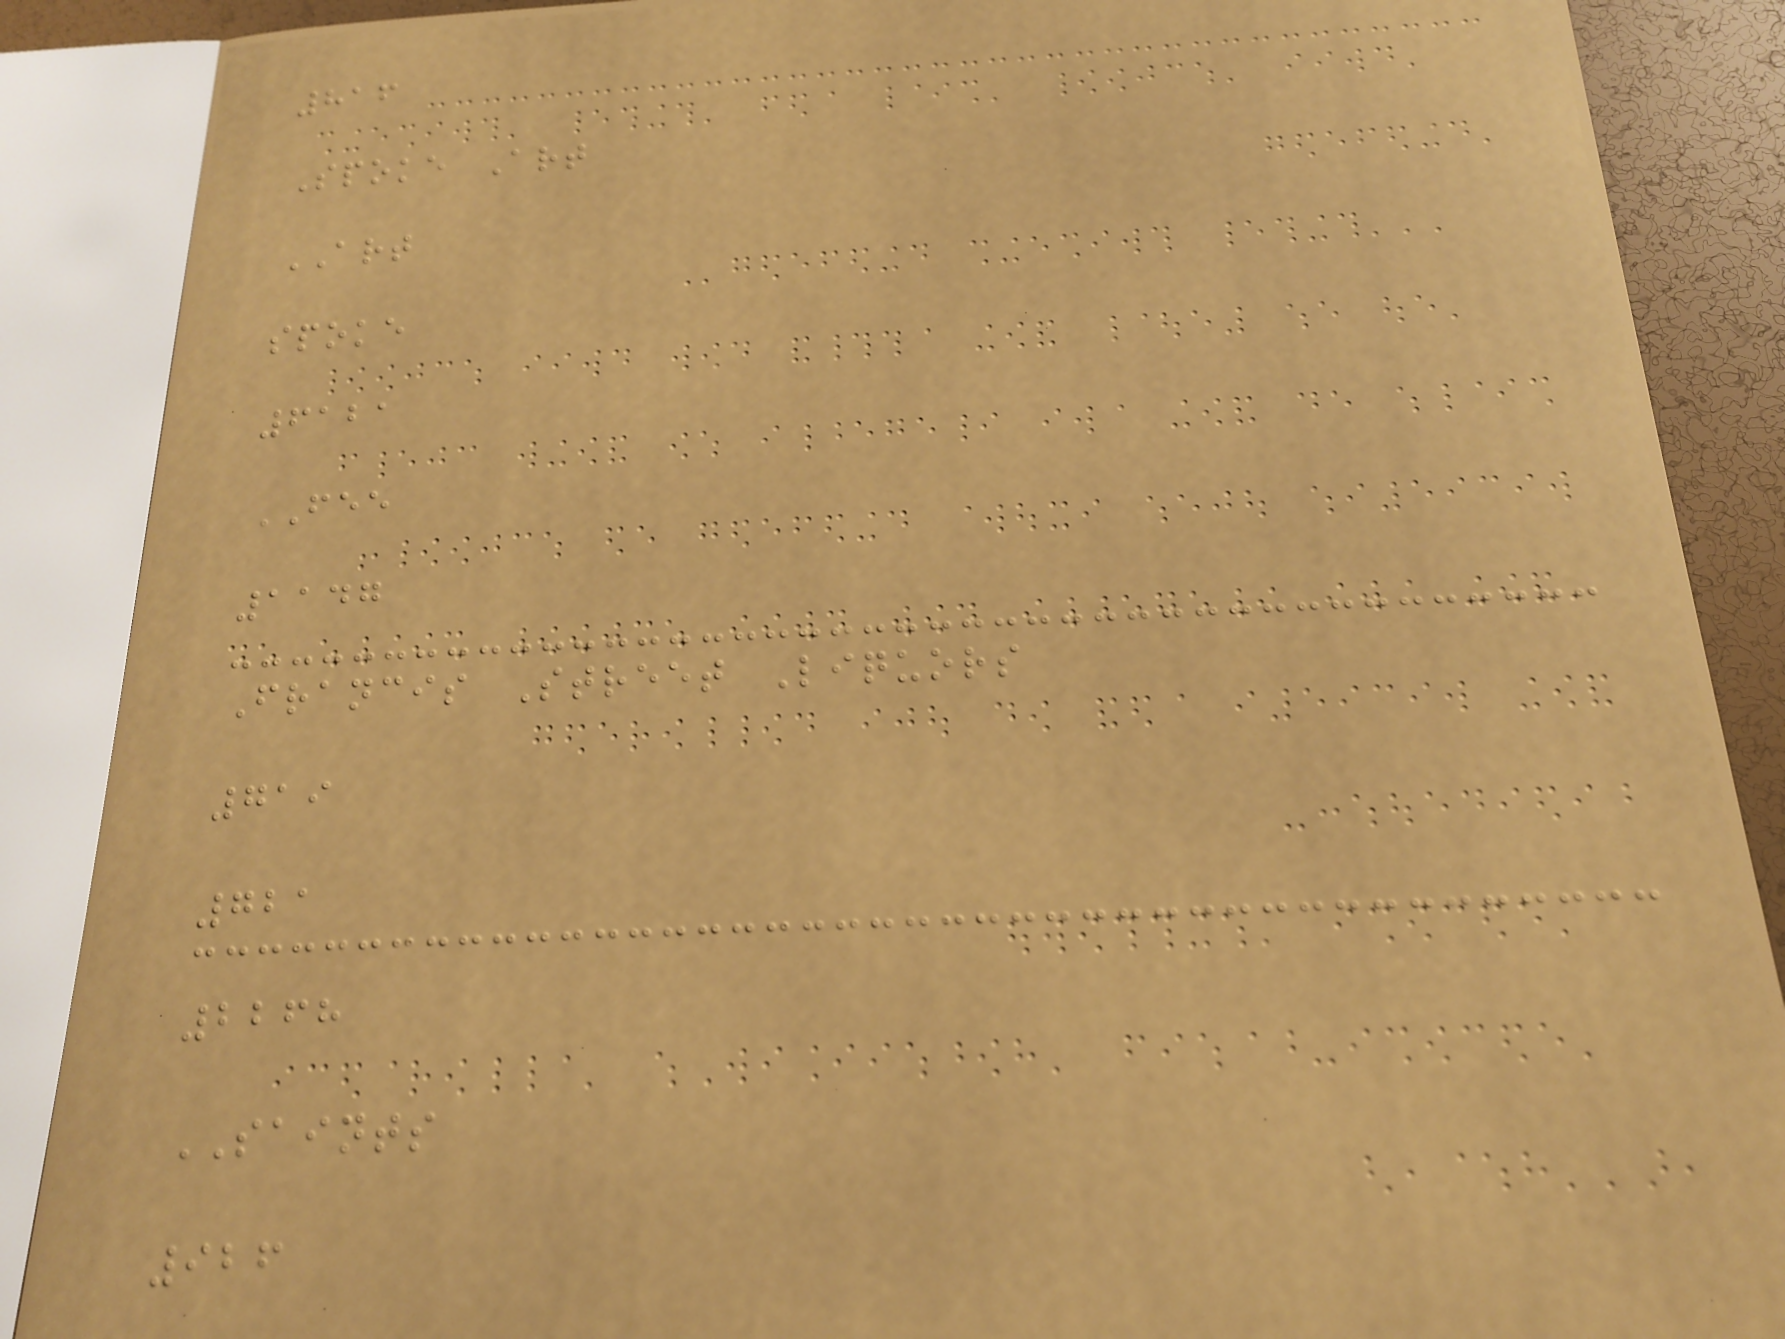816
Spoke Art
ART
spoke
6121
FEE
1147
Francis Street Liquors
719
721
2268
SAINTS
926
